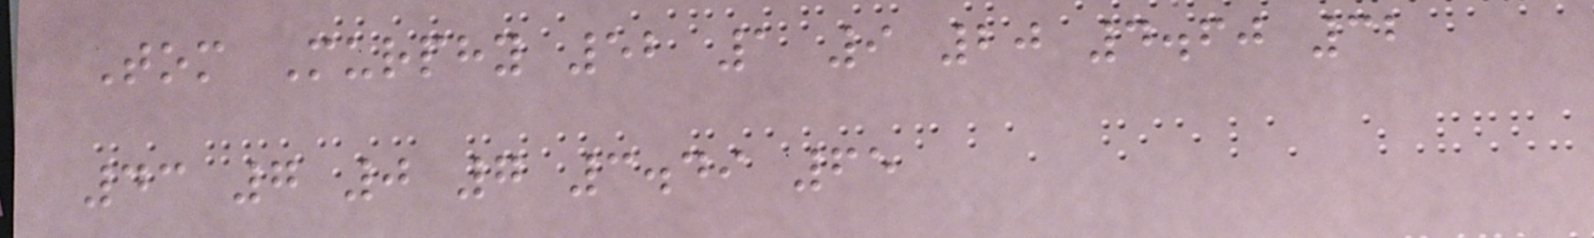Tom Murphy 52 1 9 20 4.60 32
43 7 0 7 3.49 65
